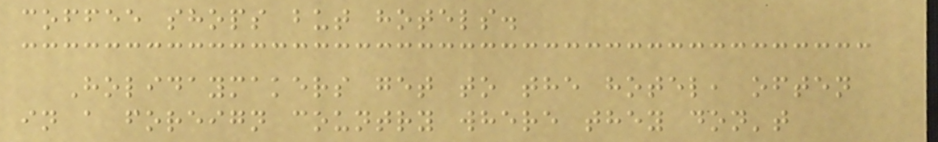coffee shops but hotels.
Holidaymakers get to the hotel, often
in a foreign country where they don't
